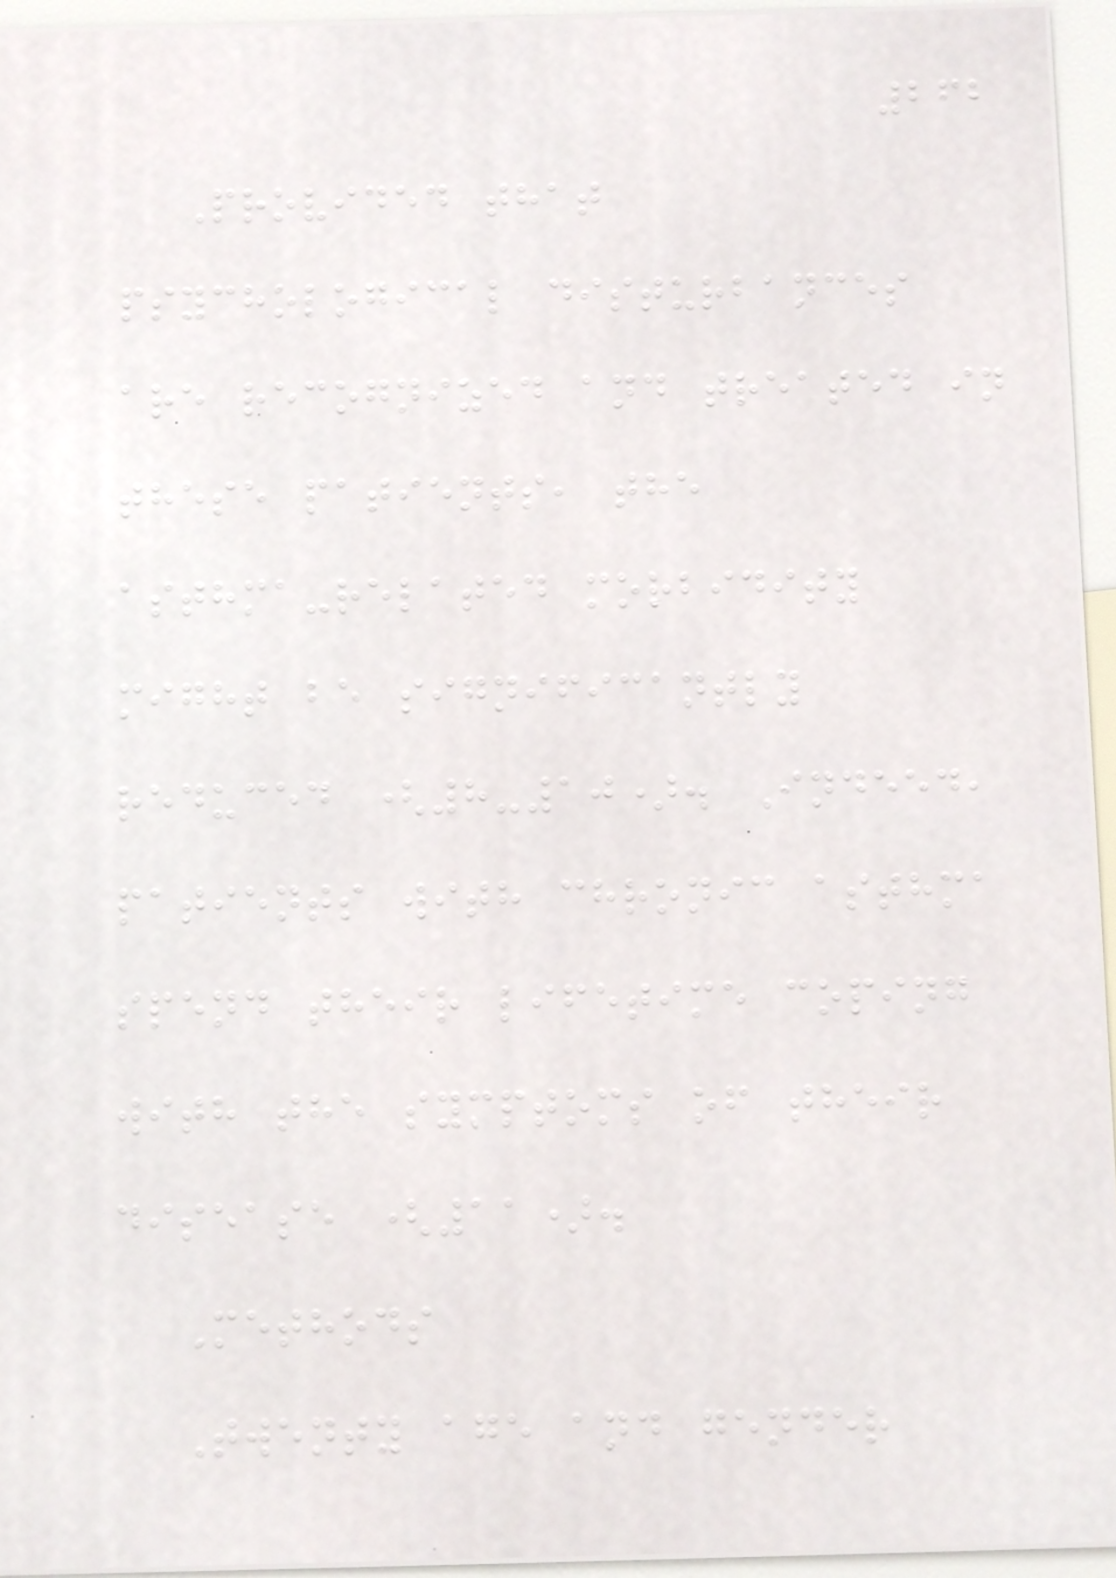262
Provided that
psychological disturbances
are recognized and treated in
these patients, the
asthma-related morbidity
might be significantly
reduced (8-10). Indeed,
patients with chronic asthma
spend their lifetime coping
with the symptoms of their
disease (11).
Methods
Twenty age and gender
